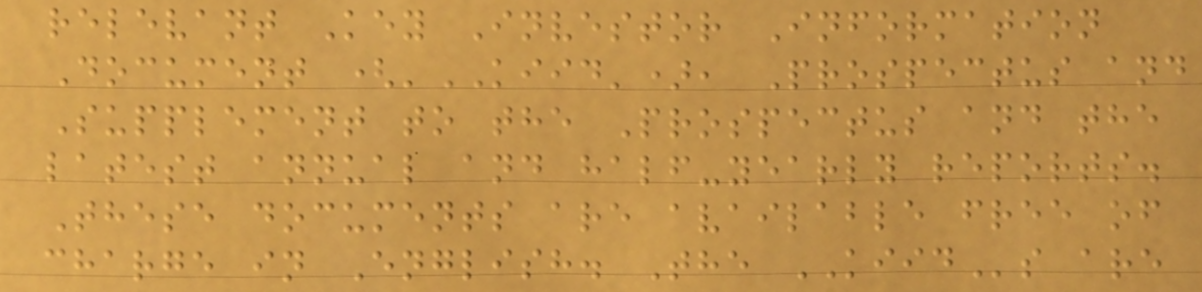relevant Key Investor Information
Document ('KIID'), Prospectus and
Supplement to the Prospectus and the
latest annual and half-yearly reports.
These documents are available free of
charge in English. The KIIDs are
